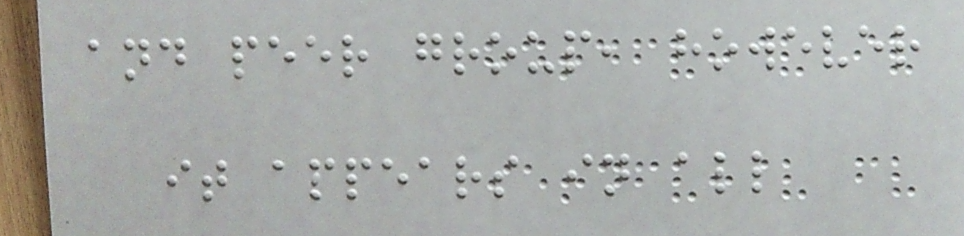and peer group, however
it appears in all
